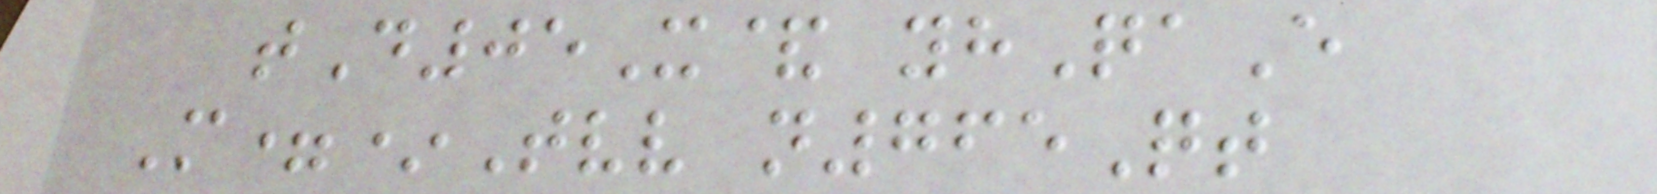tD05X& yhQaE
M=*Tvv n765Qt
